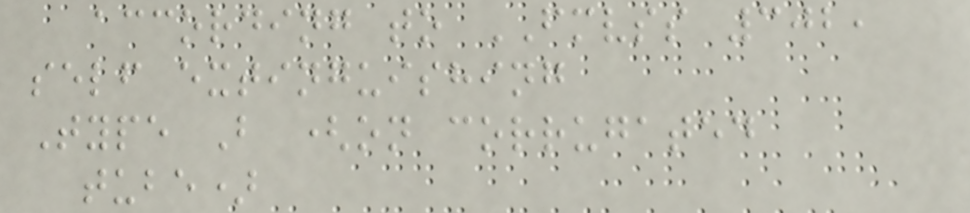according to FMVSS 302,
self extinguishing
Type B (on corrugated
tube)
